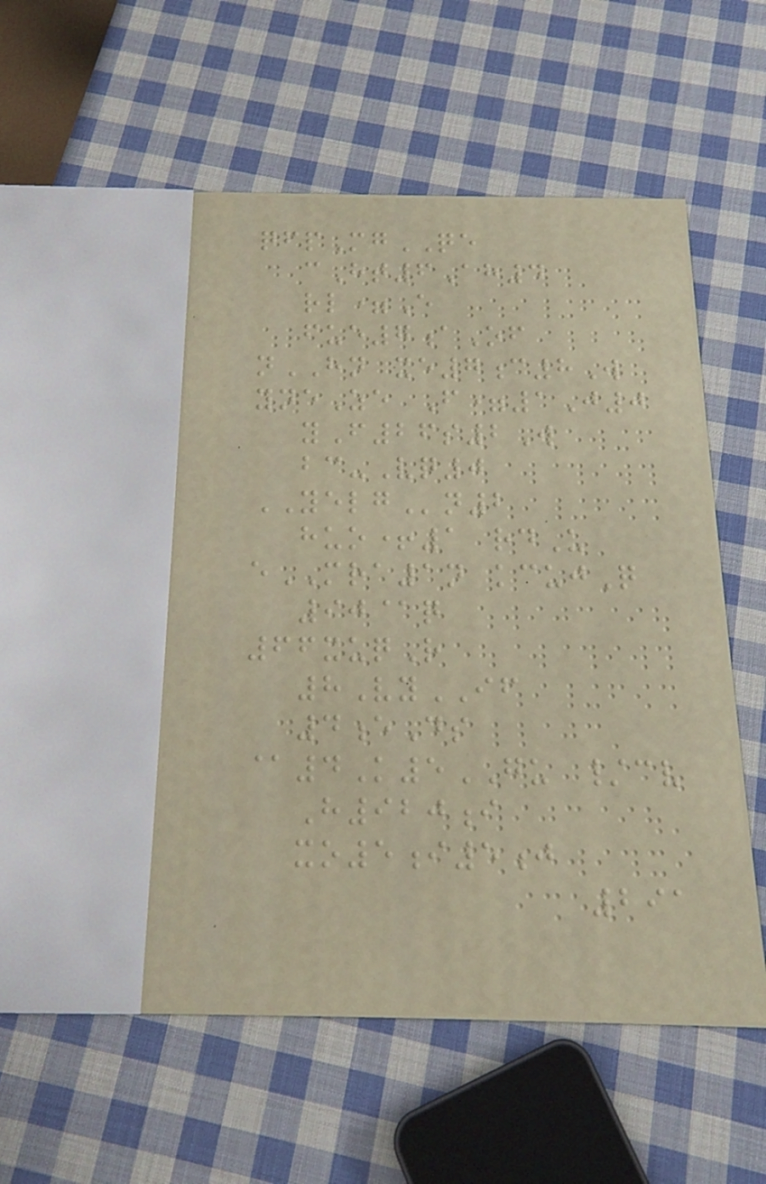qfpMgQE
cHt6Ah4
rl=E
fue7aOf
nHN xe7c8W
yneZe F=1J0
yF26s2W
bc-Vq0
YELGn2
huo+1 rdU
eMRA1n kcujQ
90@q
66xuqR
8VyIF
4eDs
@4K5GU /cv
H920i
xo5i5j
291
